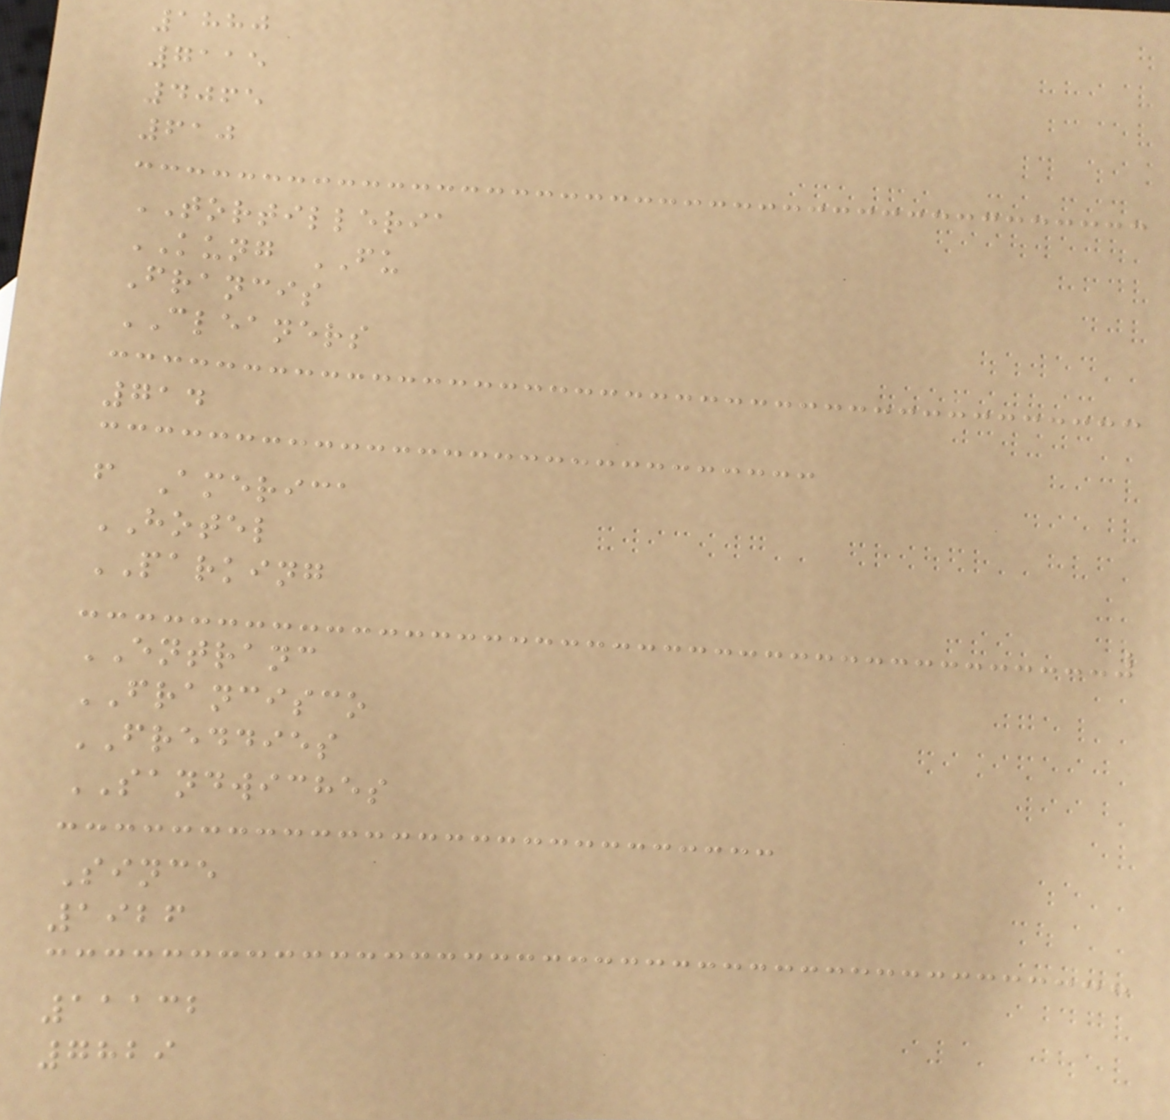1880
7115
4065
610
TORTILLERIA
KUNG FU
Francis
CLEANERS
714
f America
HOTEL
PARKING
ENTRANC
FRANCISCO
FREDDIES
SANDWICHES
Since
1926
11132
7829
